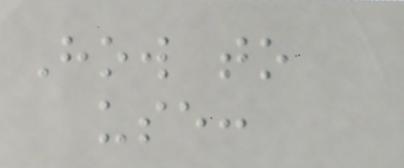How to
use:
